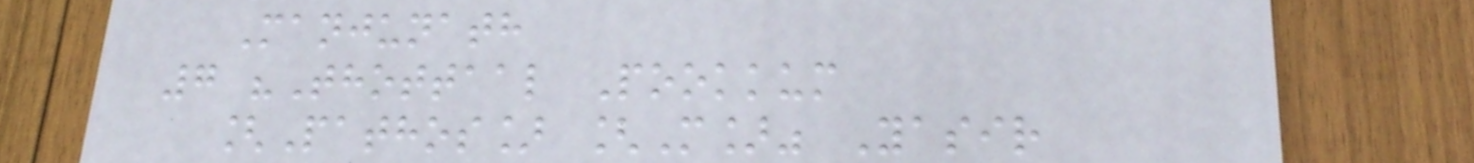Manjunath
7 "Thottaal Pookkum
[Pathos] [M]" Yasir
